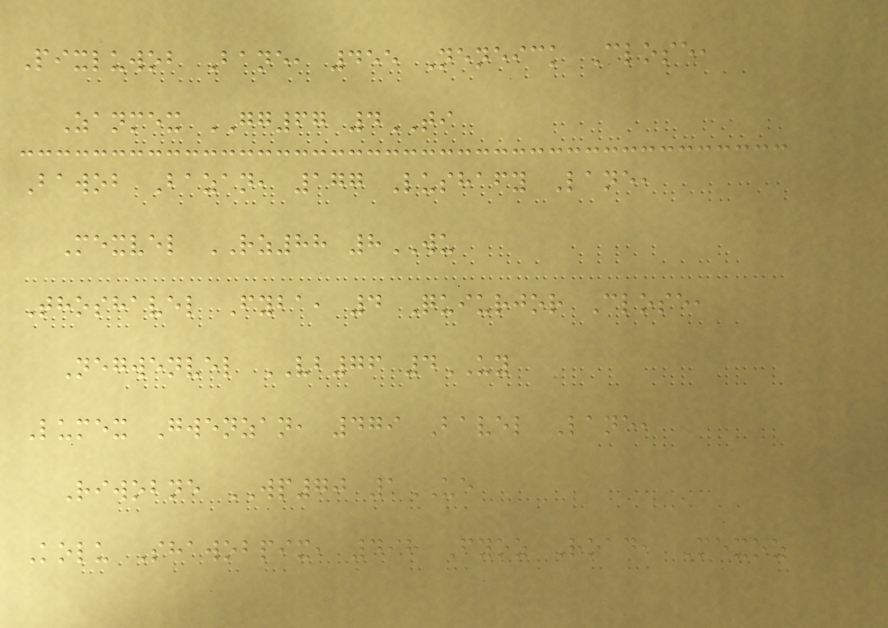Pixluwob Bane, 455 Neneick Close,
Zanmex GG67 4TI
Bawob Bazan, 177 Lushafy Lane,
Mexvel RZ88 8WU
Thoshavel Fyba, 4 Quiurjor Close,
Negwenvel VB76 4UY
Lumex Gwenzan, 479 Bavel Lane,
Riwobne WP70 1UE
Kolu Shawobpix, 498 Fyoz Road, Mexoz
